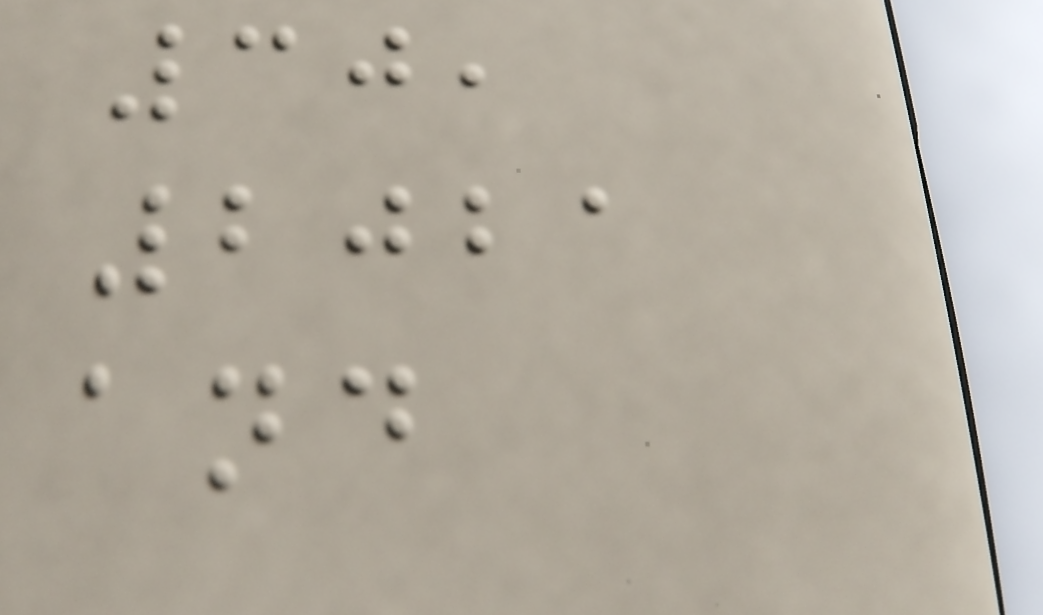30,
2021
and
